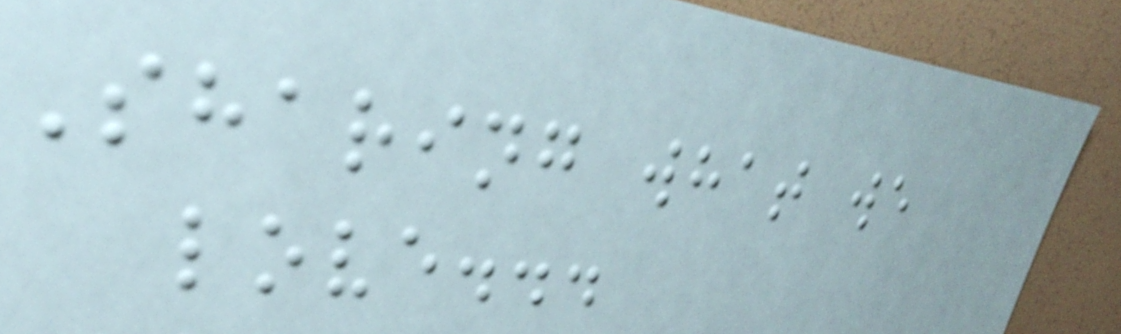Sharing what we
love...
